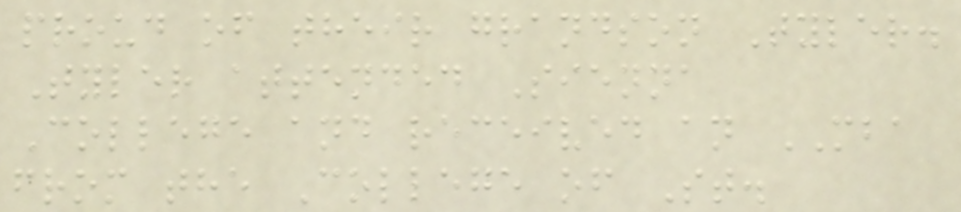proud of their grandson Tyler.
Tyler attended Sienna
College and received an MBA
from the College of St.
